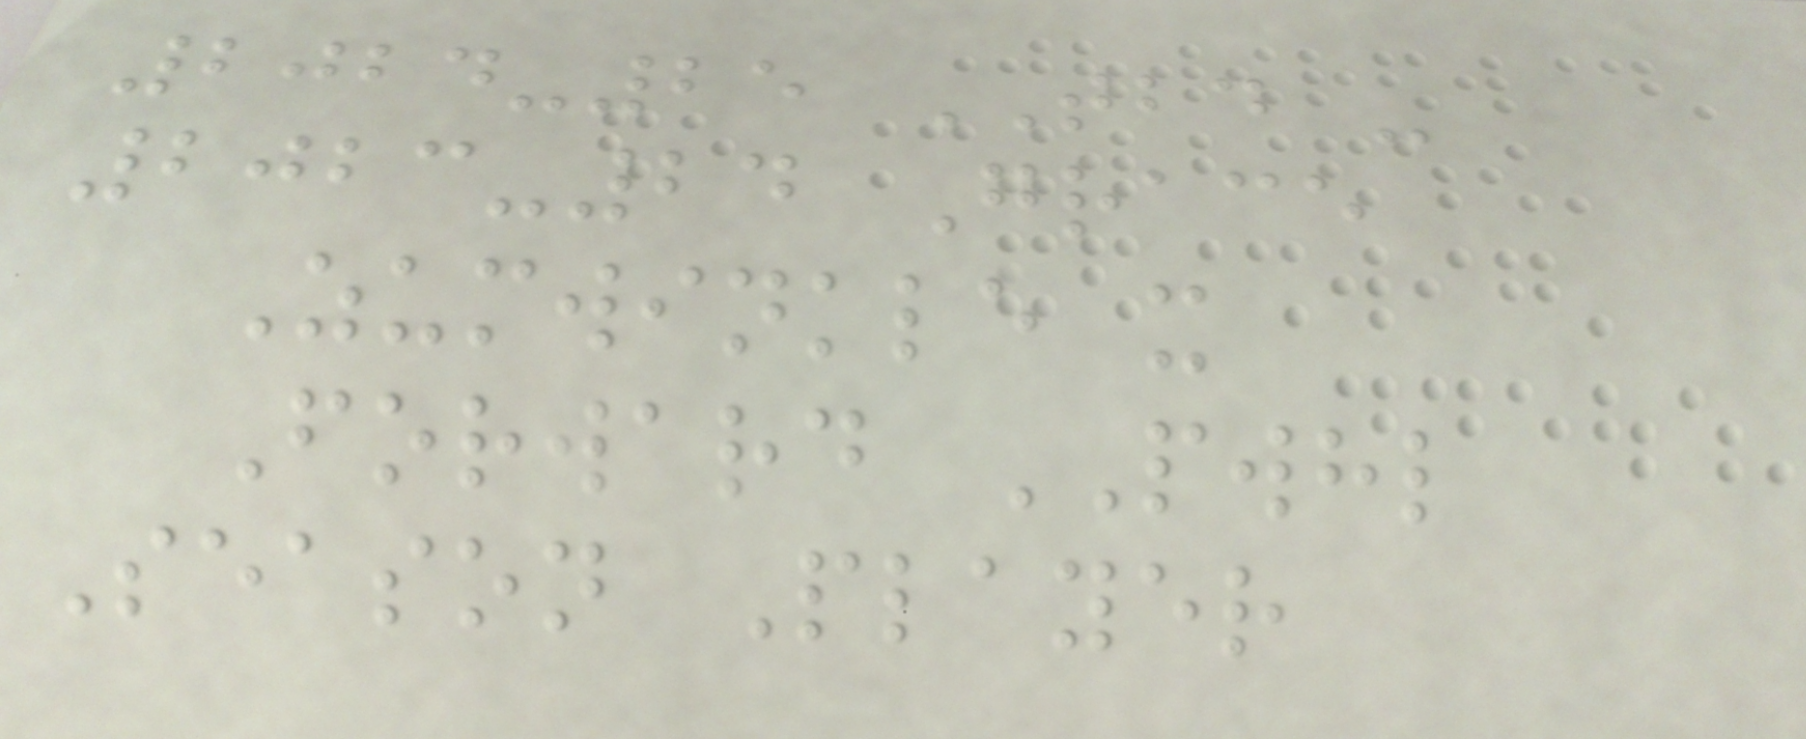2024-25 TBD -
2023-24 Grace
Zumwinkle x
Forward PWHL
Season Player
